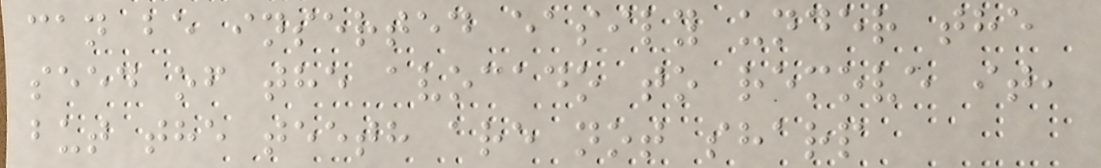can be inserted easily under the
seed of the avocado to remove it,
but the teeth are not sharp
